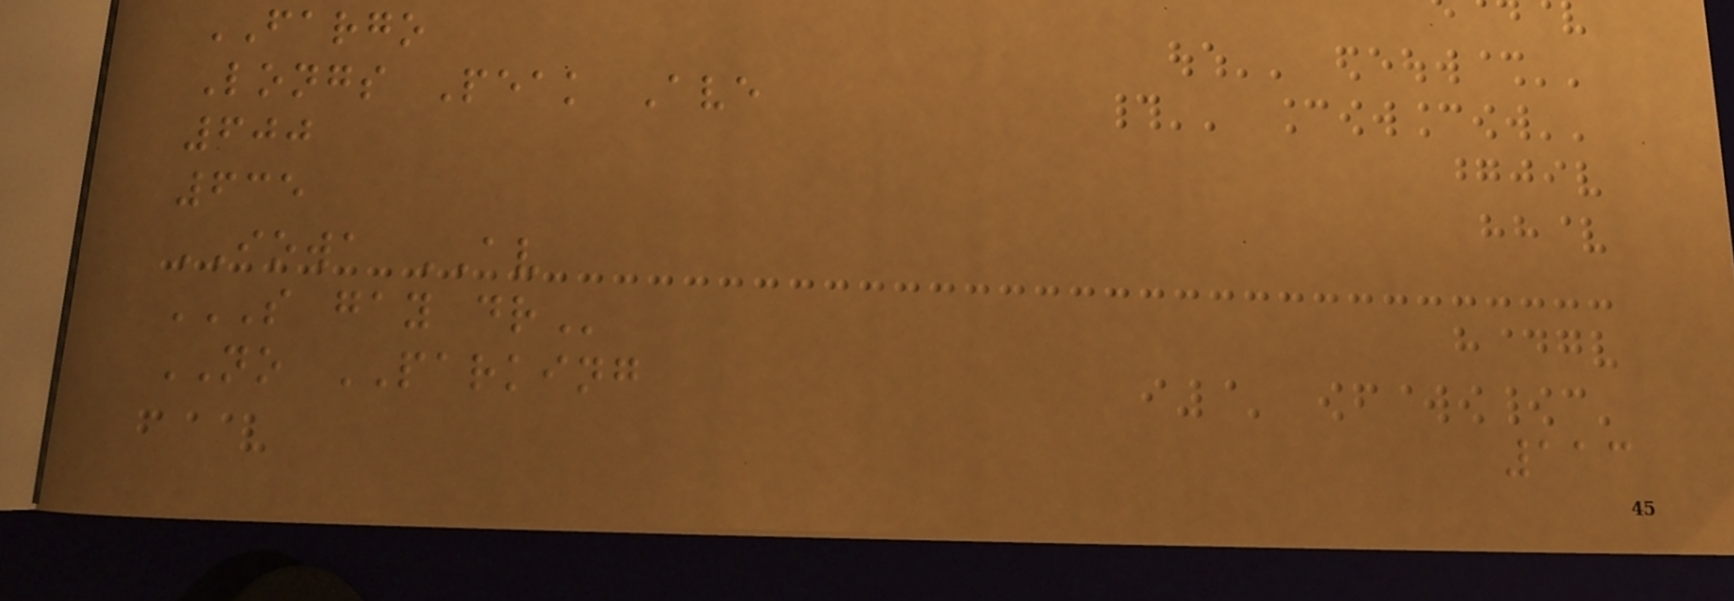FARGO
Longs Peak Ave
600
635
IOWA AV
S GAY DR
NO PARKING
113
